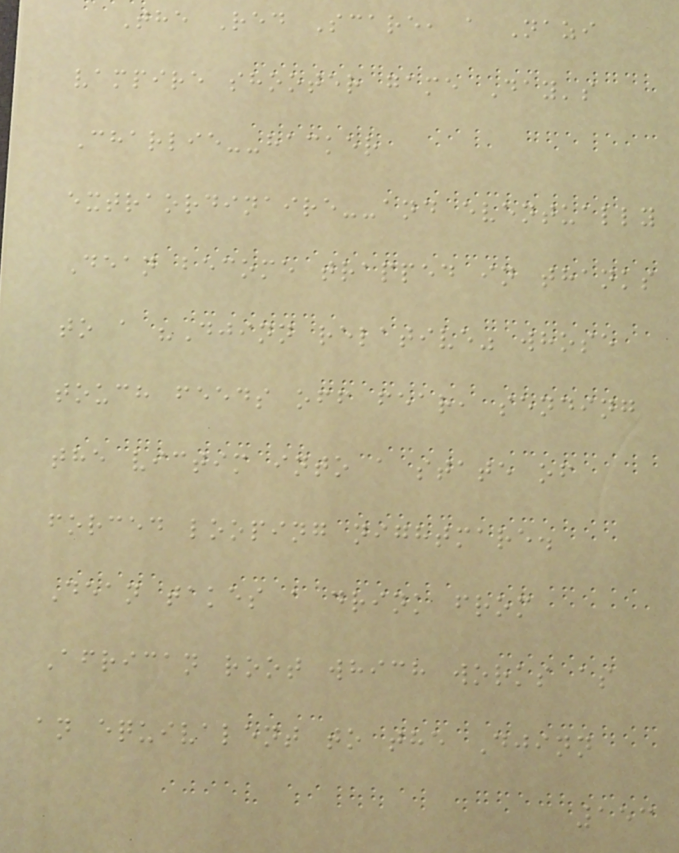The Red Scare, a Nazi
vampire shooter game Day's
Charlie--hacker
extraordinaire--and eventually
Dean become trapped in thanks
to a "Djinn relative" whose
touch feeds off fear, sending
the victim into a state of
forced looping nightmare.
Dean takes a drink from
African root which works as
an equivalent to the Djinn
153
